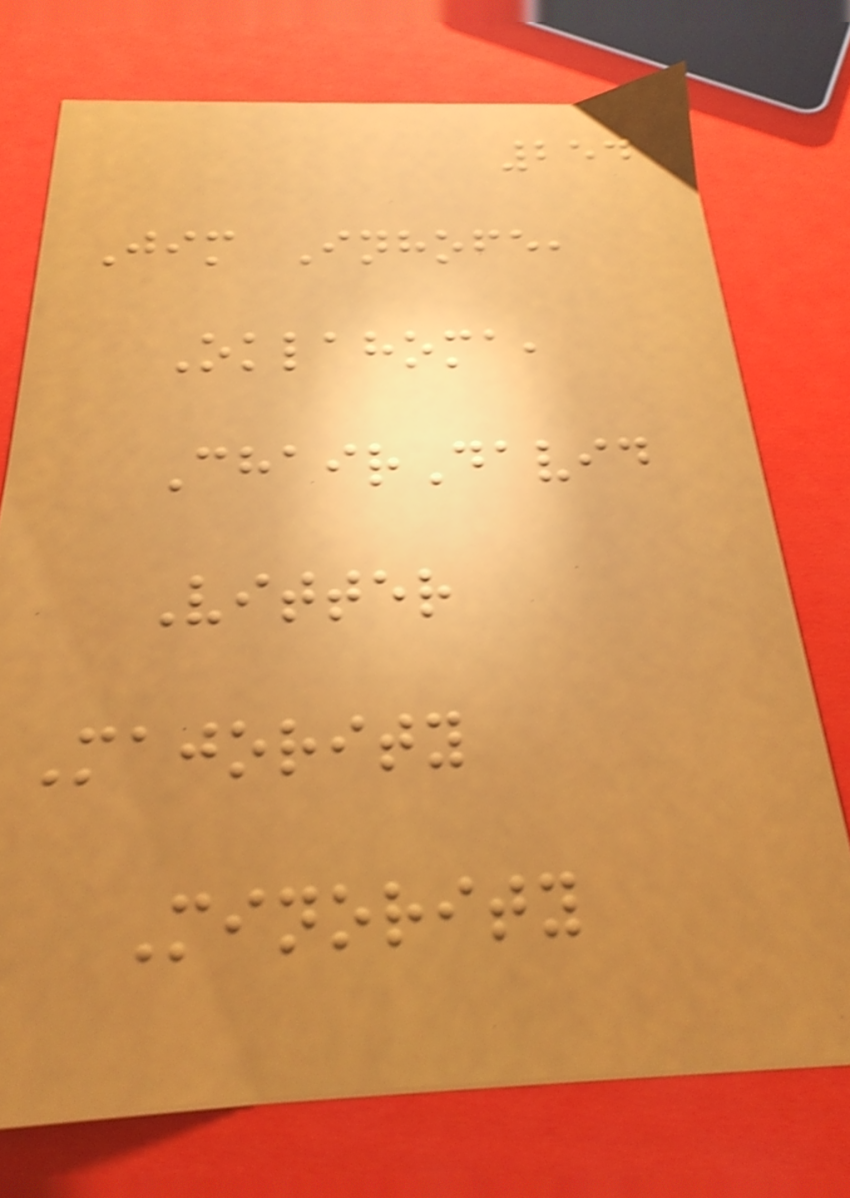254
Jim Inhofe,
Oklahoma,
ChairDavid
Vitter
Majority
Minority
